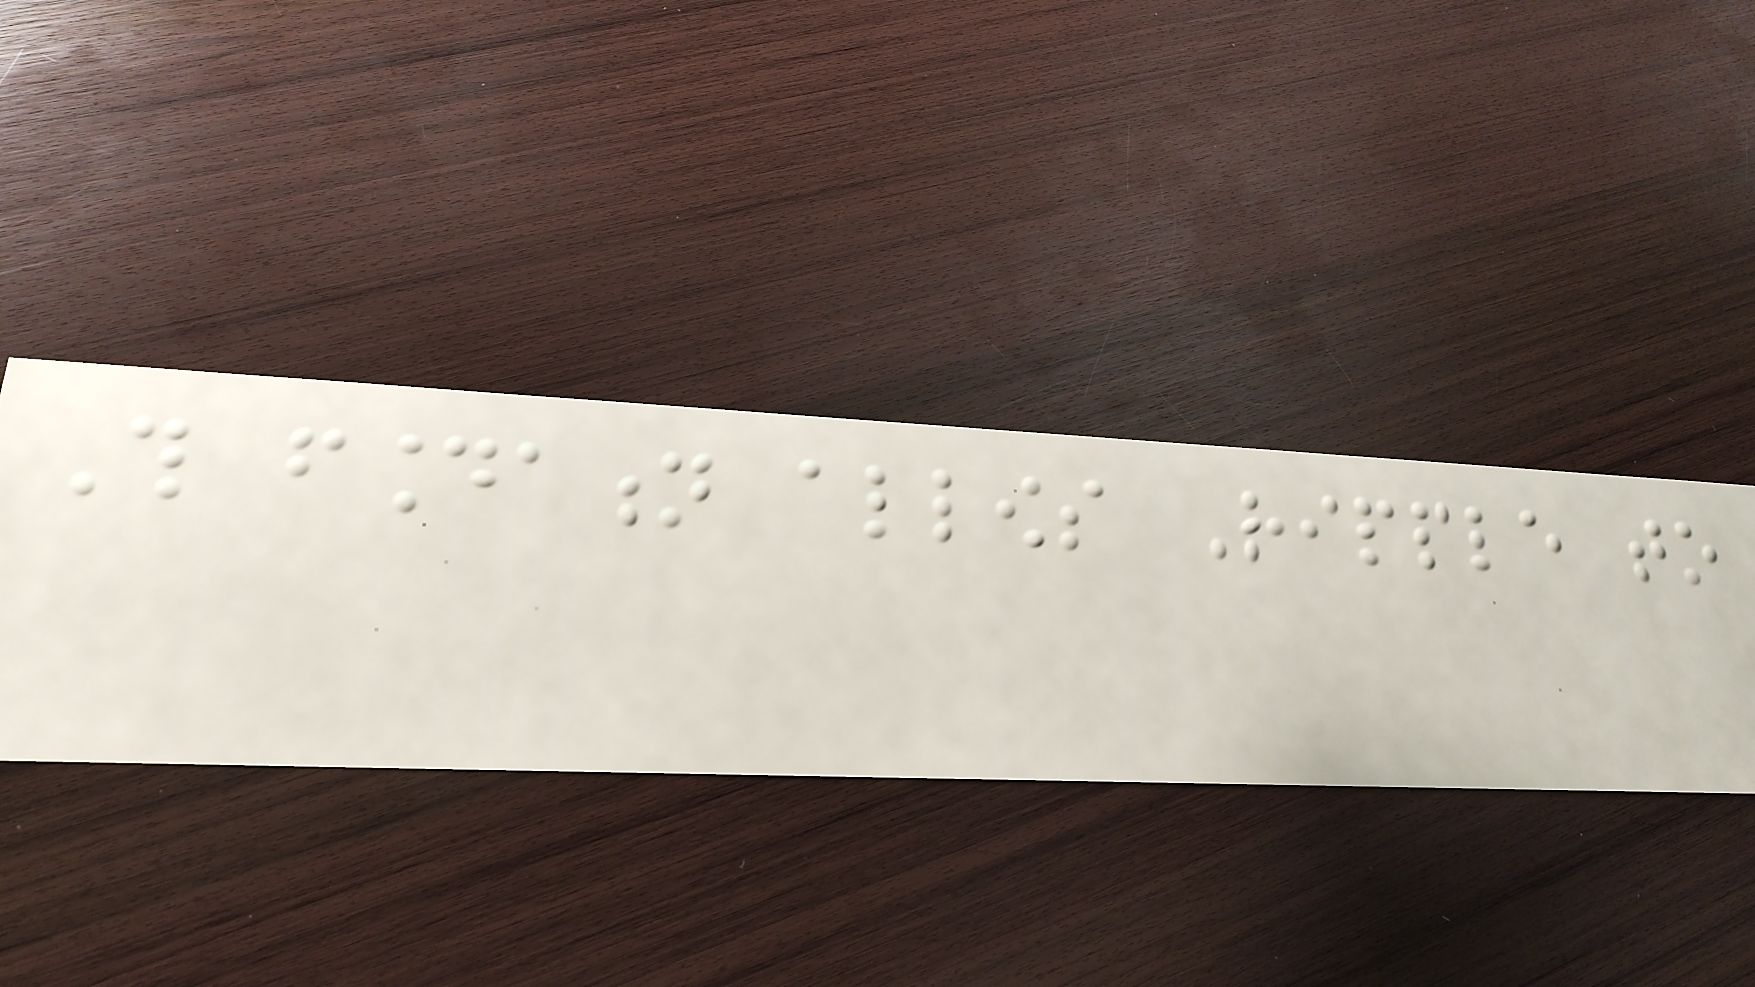This foundation allows Ripple to
